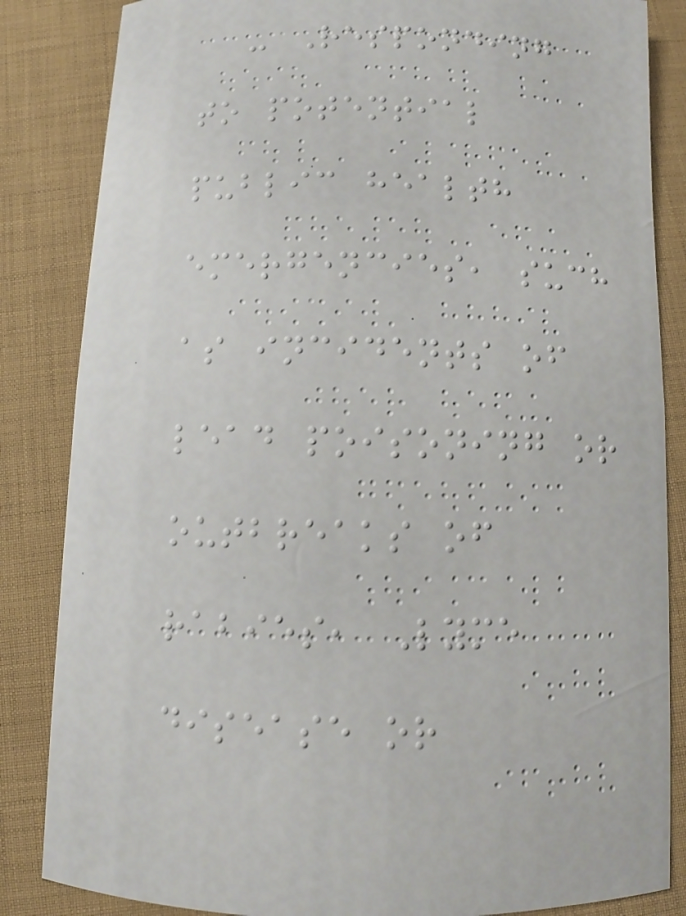- Responding
to potential
public health
emergencies, such
as incidents of
lead poisoning or
outbreaks of
rabies, Lyme
disease or
